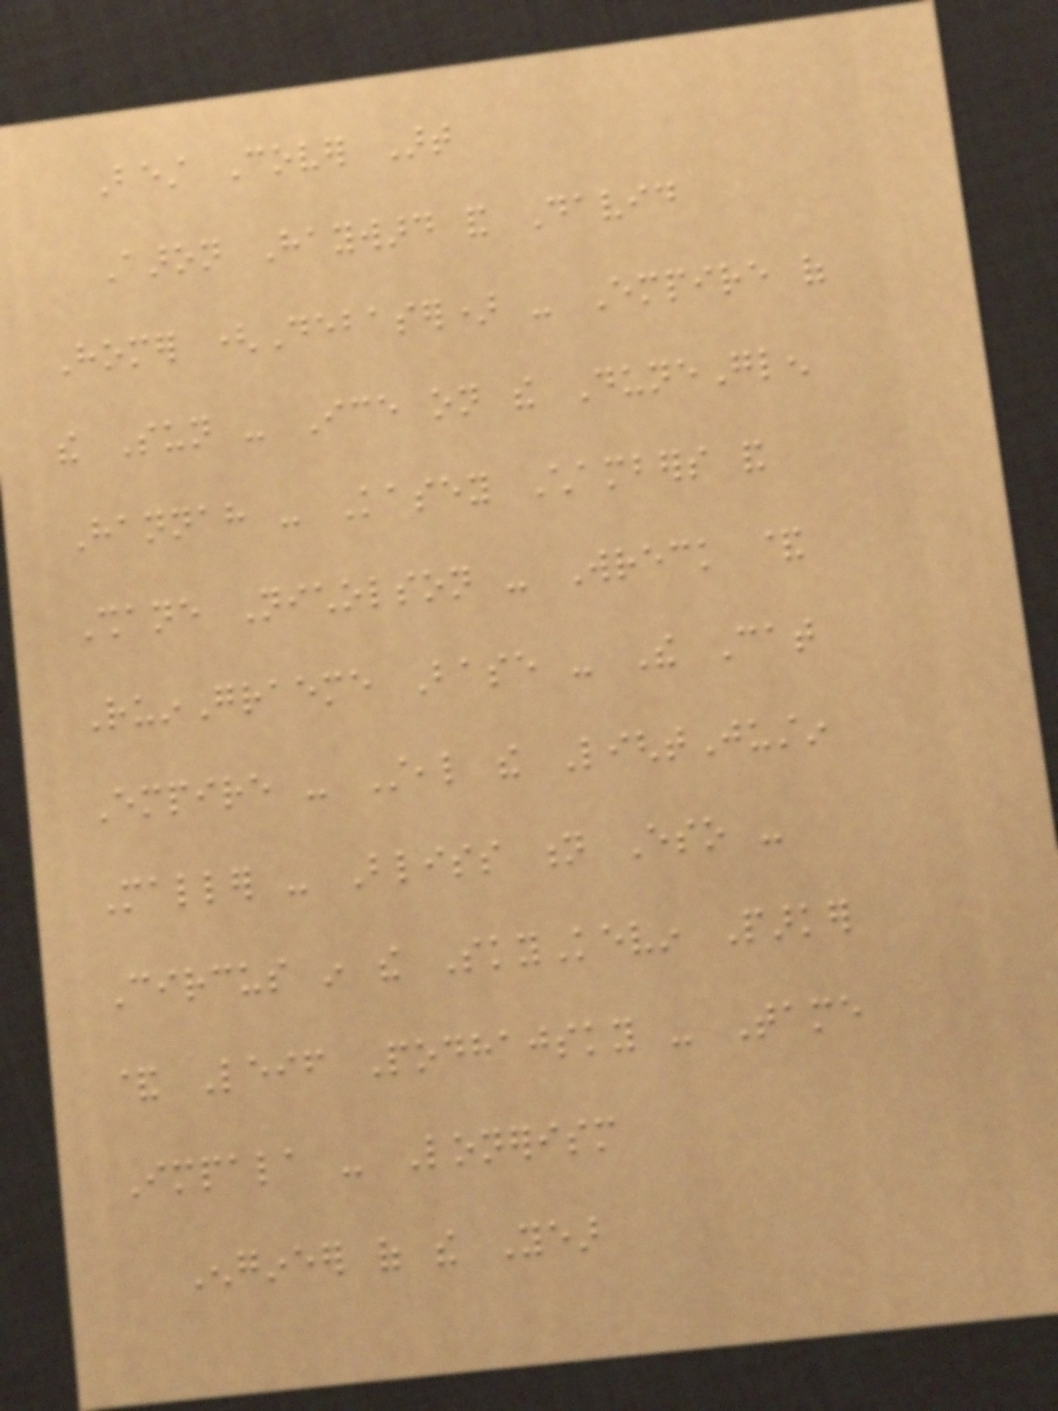Best Cover Art
Aaron Hayward and David
Homer (Debaser) - Empire of
the Sun - Ice on the DuneGlen
Hannah - Kasey Chambers and
Shane Nicholson - Wreck &
RuinGraeme Base - The Cat
Empire - Steal the LightJustin
Maller - Bliss n Eso -
Circus in the SkyKevin Parker
& Leif Podhajsky - Tame
Impala - Lonerism
Engineer of the Year
